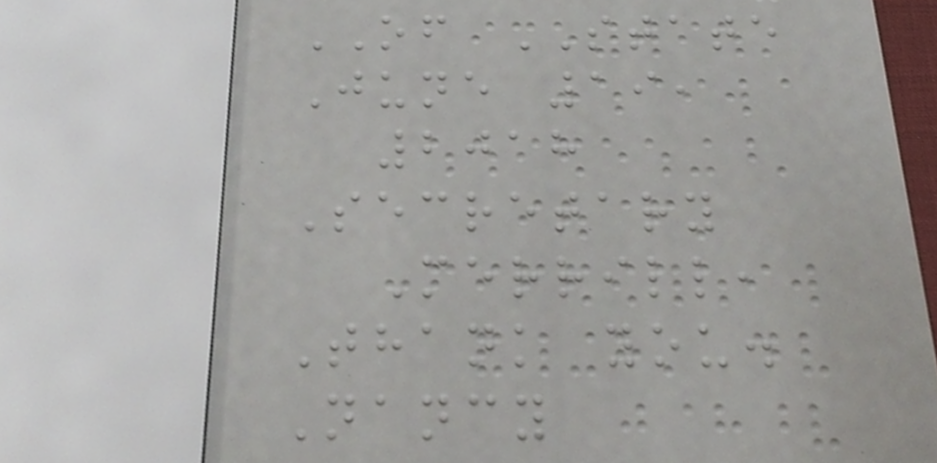OF STATE
June 19,
2018
Secretary
Merrill,
Thank you.
Nancy
